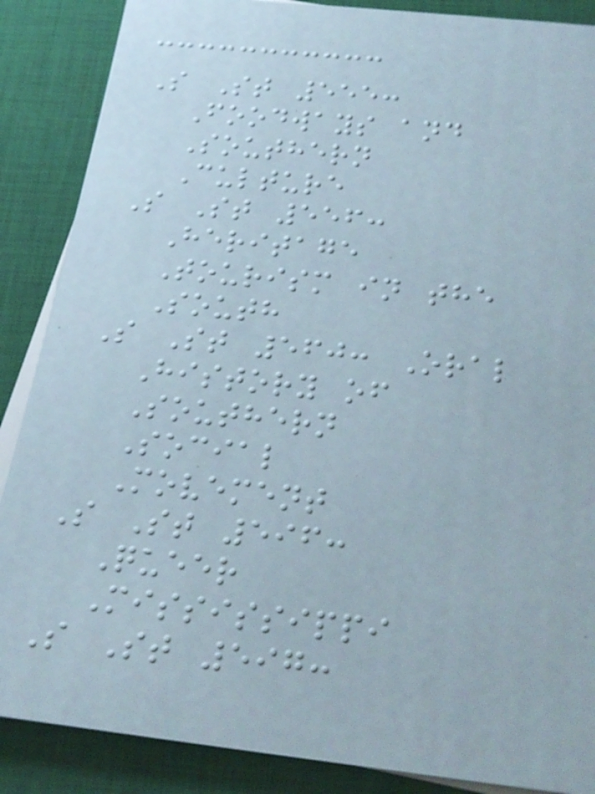S St 555:
Foodways and
Southern
Culture
S St 556:
Heritage
Tourism in the
South
S St 560: Oral
History of
Southern
Social
Movement
S St 596:
Queer
Mississippi
S St 597:
